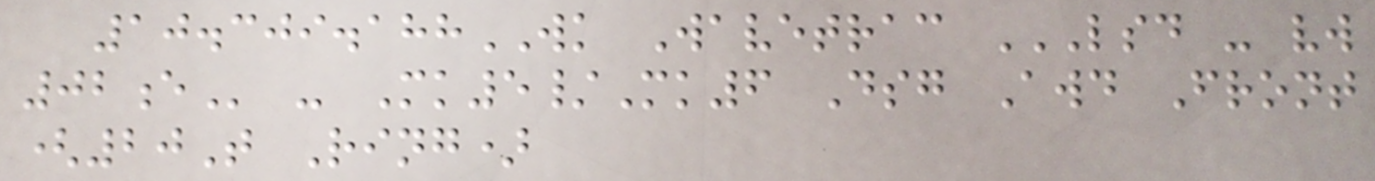10.309.188WK Wavetrac LSD - VW
02E - Mk5/Mk6 Dsg Awd Front
(20T Ring)
